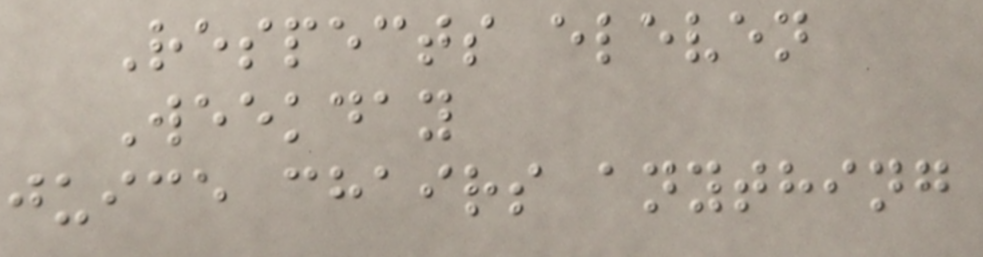Respects eleven
Weekday
juice chairs anything
